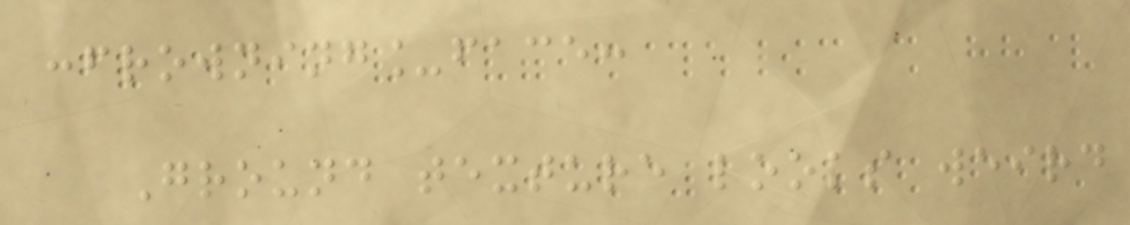:frowning_face:
Ground texture looks weird
